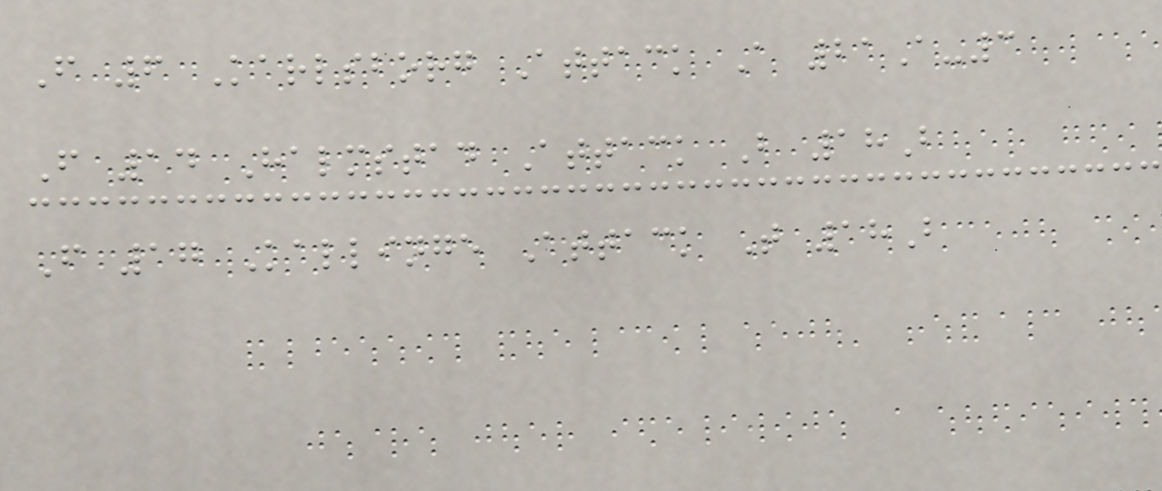F 6 Karlsborg Attack A 21A-3
F 14 Halmstad Attack B 18B
F 17 Kallinge Attack T 18B
